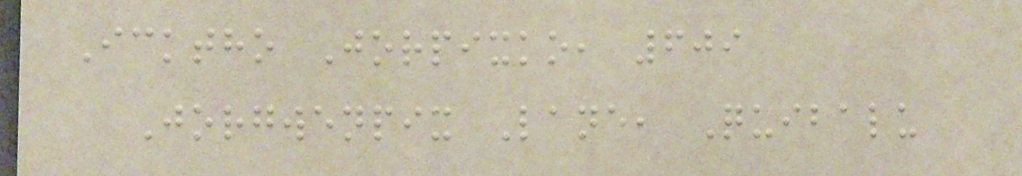Icktho Jorpixko, 609
Jorgwenpix Lane, Quibalu
